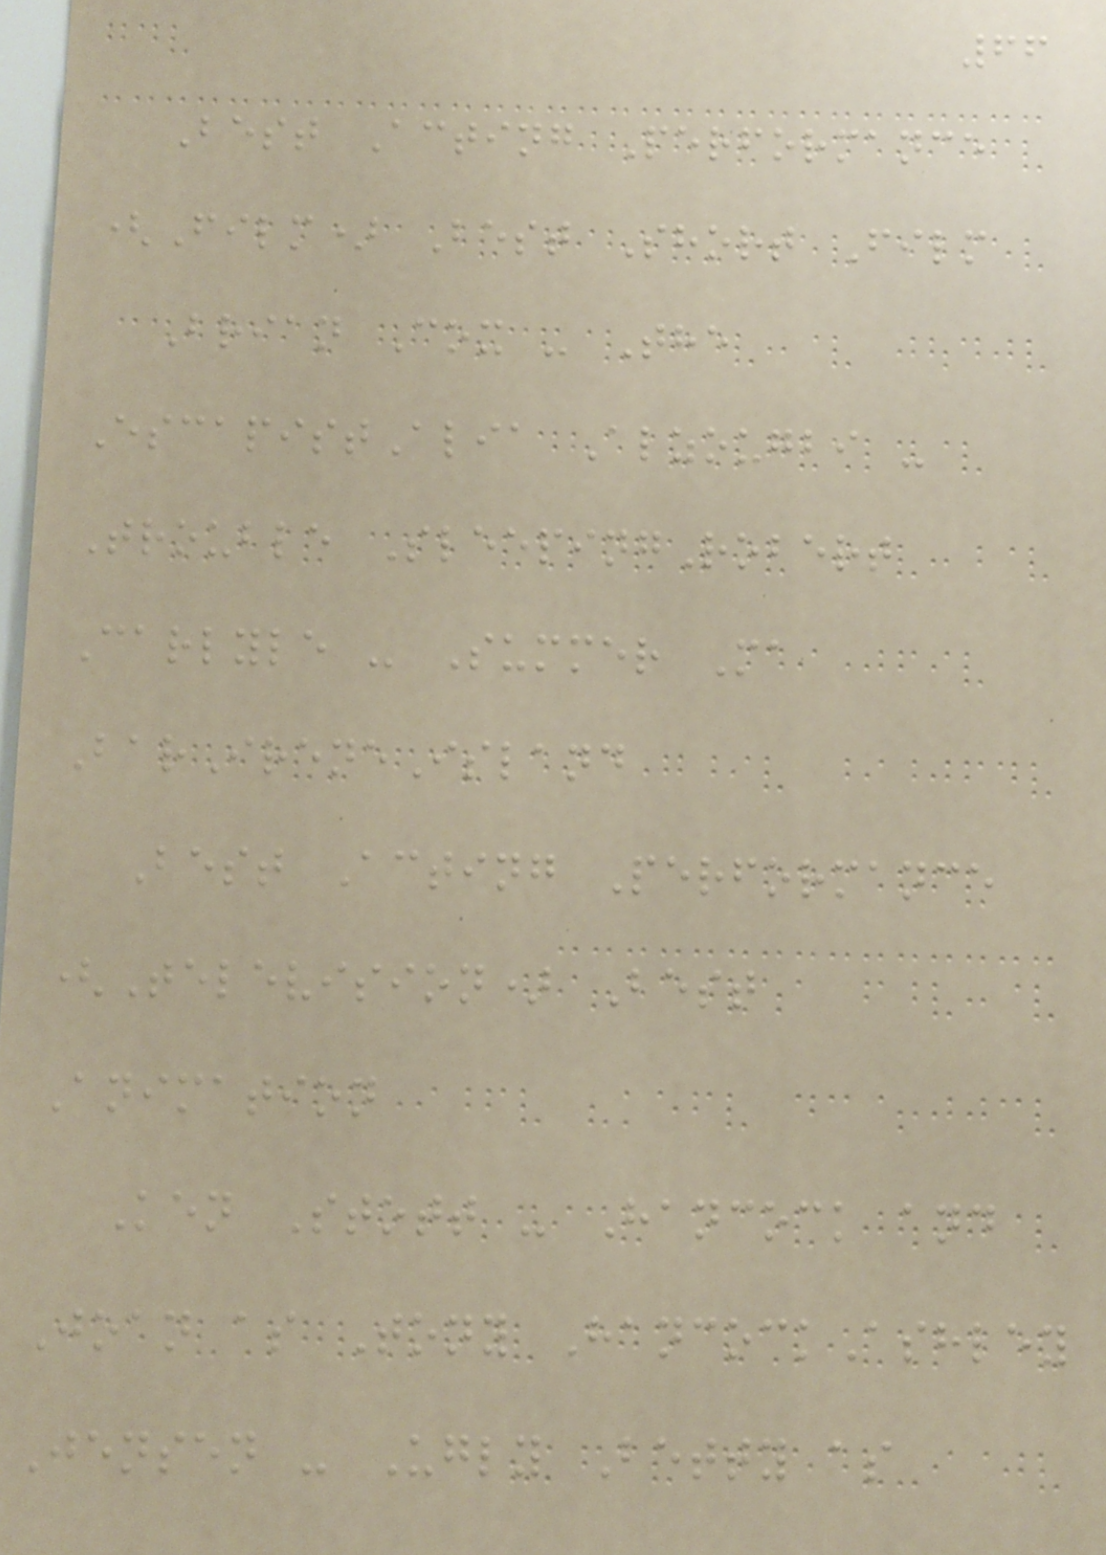66
Best Acting Performance
(Film) Best Short Film
Brian Cox - The
EscapistAlia Alzougbi -
Trouble SleepingRobert
Carlyle - Summer Ma
BarIreneIsland
Best Acting Performance
(Television) Best
Animation
Ken Stott - Hancock and
Joan as Tony HancockAshley
Jensen - Ugly Betty as
